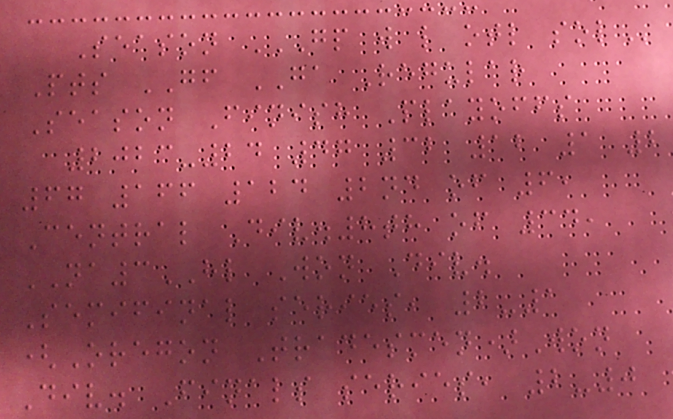Season GP W L OTL SOL
Pts GF GA Regular
Season Finish Playoffs
2023-24 47 32 12 1 2
67 166 124 2nd of 6,
Central Div.8th of 34,
NA3HL Won Div.
Semifinal series, 2-1
(Oregon Tradesmen)Won
Div. Finals series, 2-0
